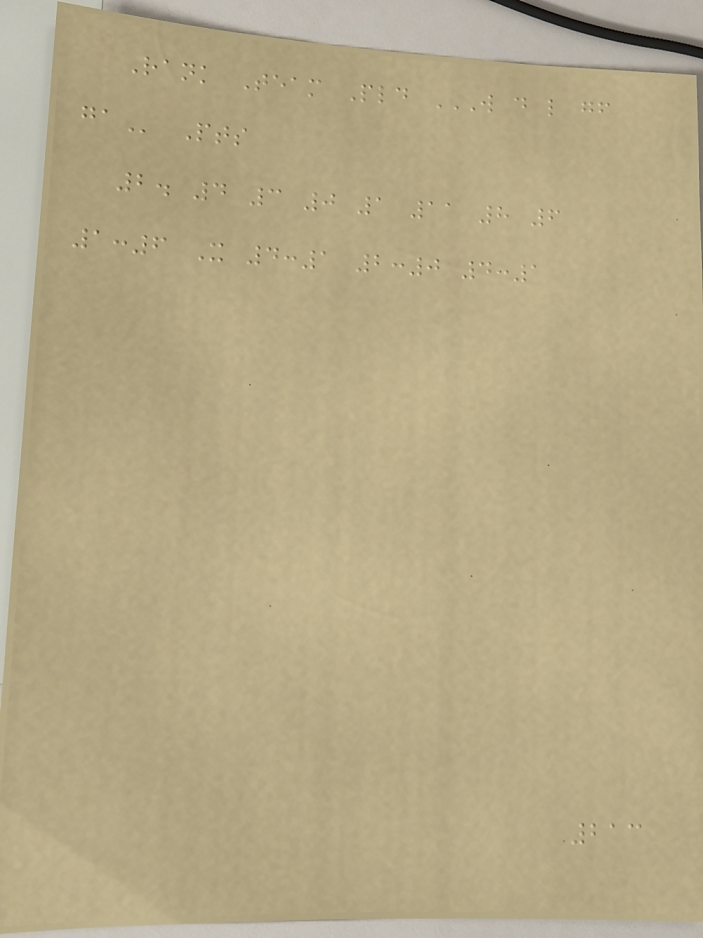Rank Team Pld W D L GF
GA Pts
2. 4 3 0 1 11 8 6
1:6 X 4:1 2:0 4:1
213
